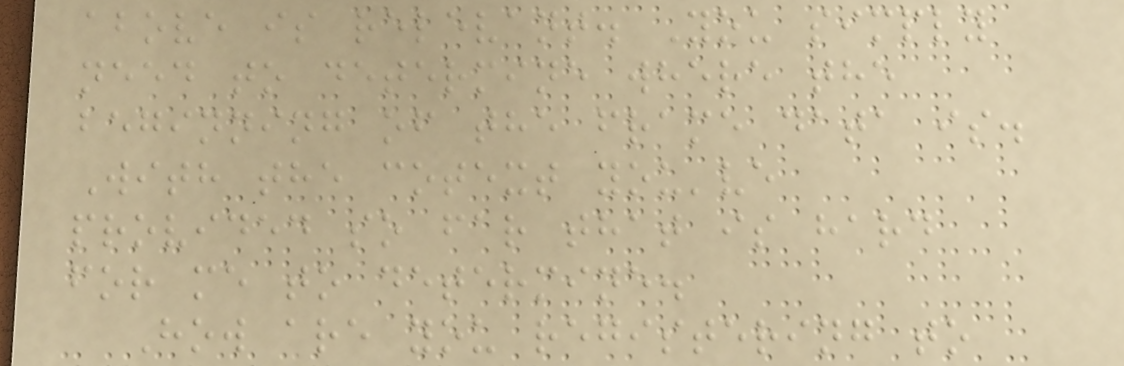above is relevant. You simply
need to determine where the
beginning of the frame data is.
With the cotext you've
provided so far that is hard
for me to determine.
How are you registering to
